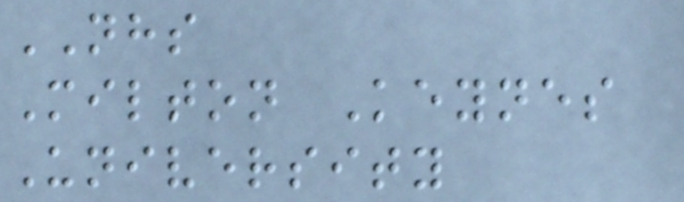NHS
Milton Keynes
University
